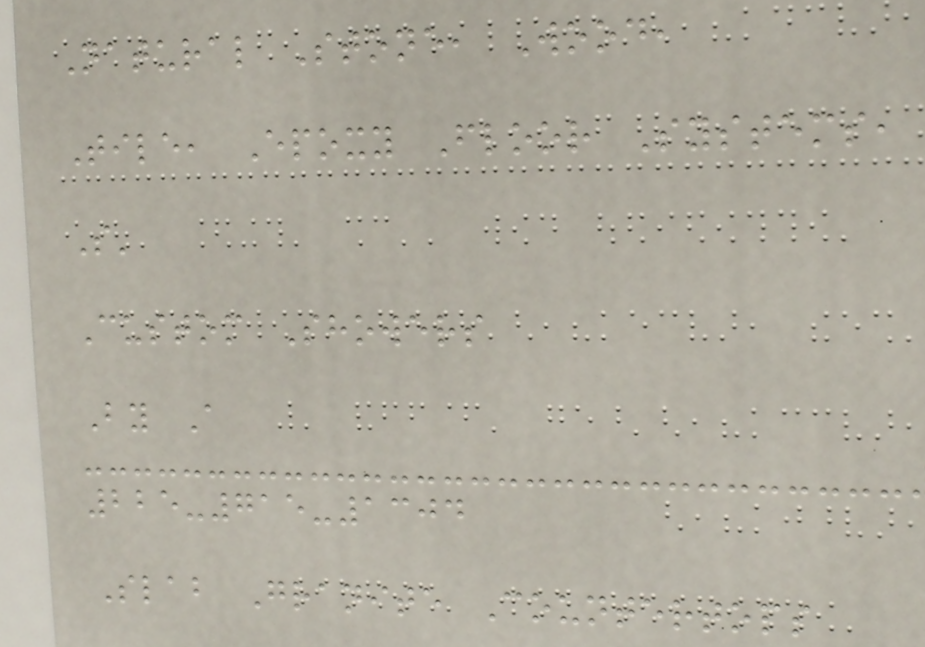Natural Stone, Wood,
Tile, Epoxy Floor Systems,
S'
Custom Showers
By A
225-715-1304
Slab Granite Countertops
